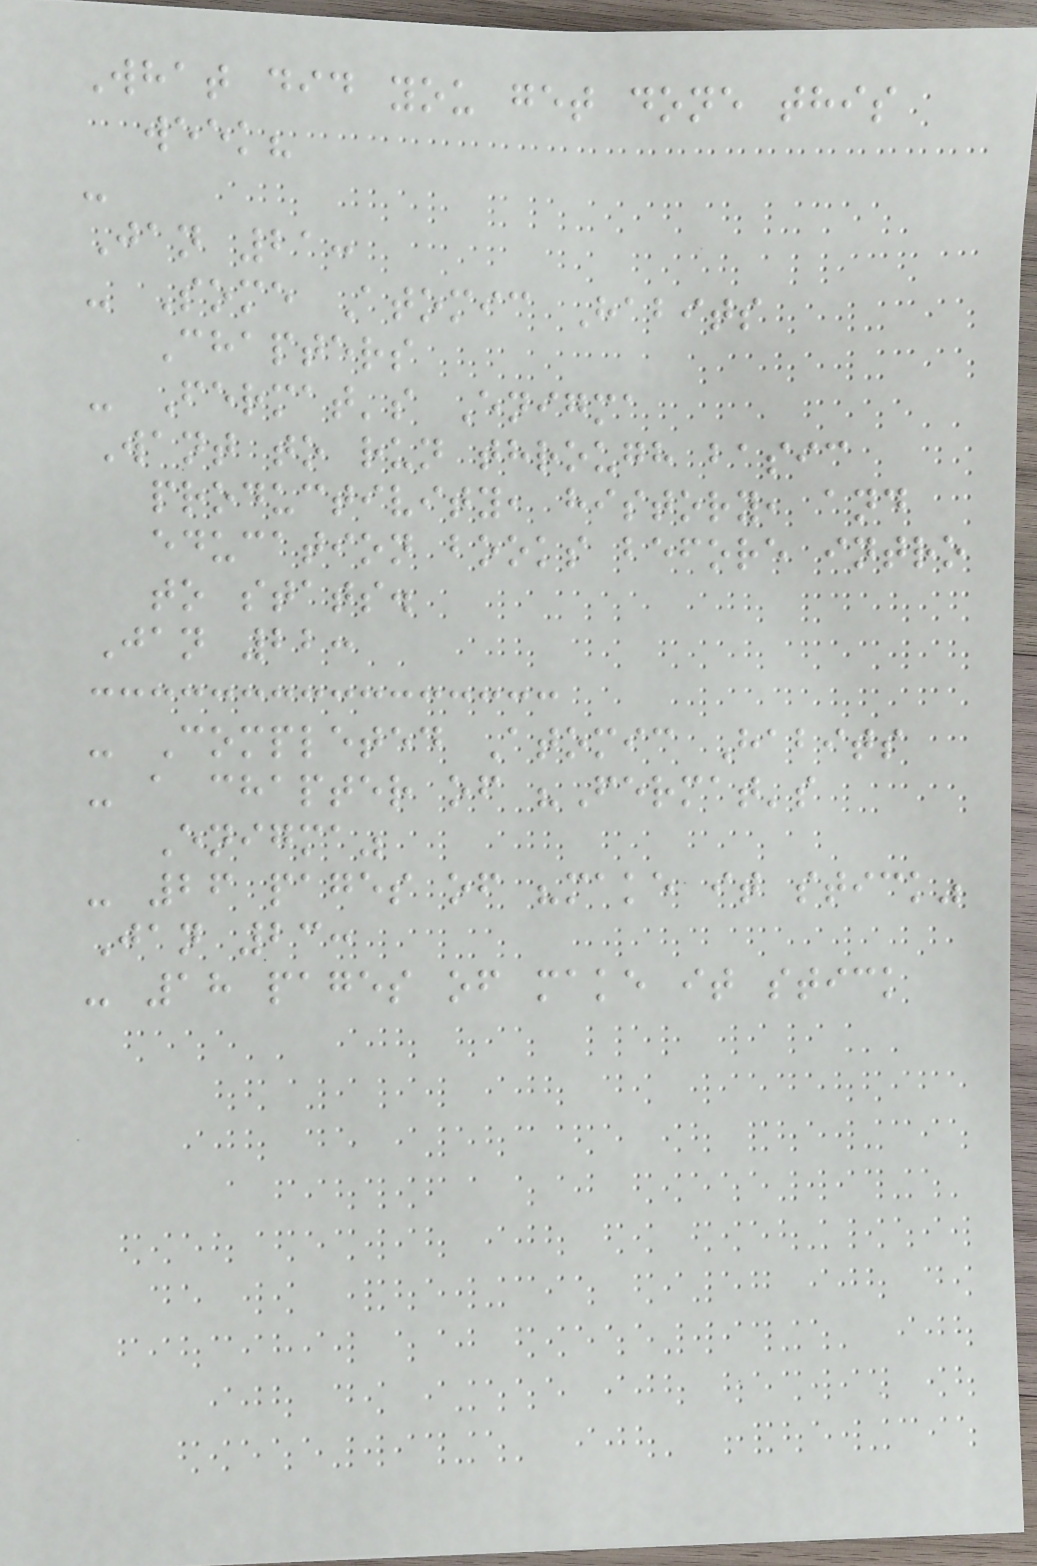What did you get done this
week?
-
Jan 21:
- Some Atomic Habits
Chapters
- Fermat's Enigma
Want to run through basic
productivity, history, and
education books before intro
to stats.
Jan 22:
- Completed Atomic Habits
- a chapter of "Fermat's
Enigma"
- 26 pages of "make it stick"
Jan 23:
- 18 pages of make it stick
